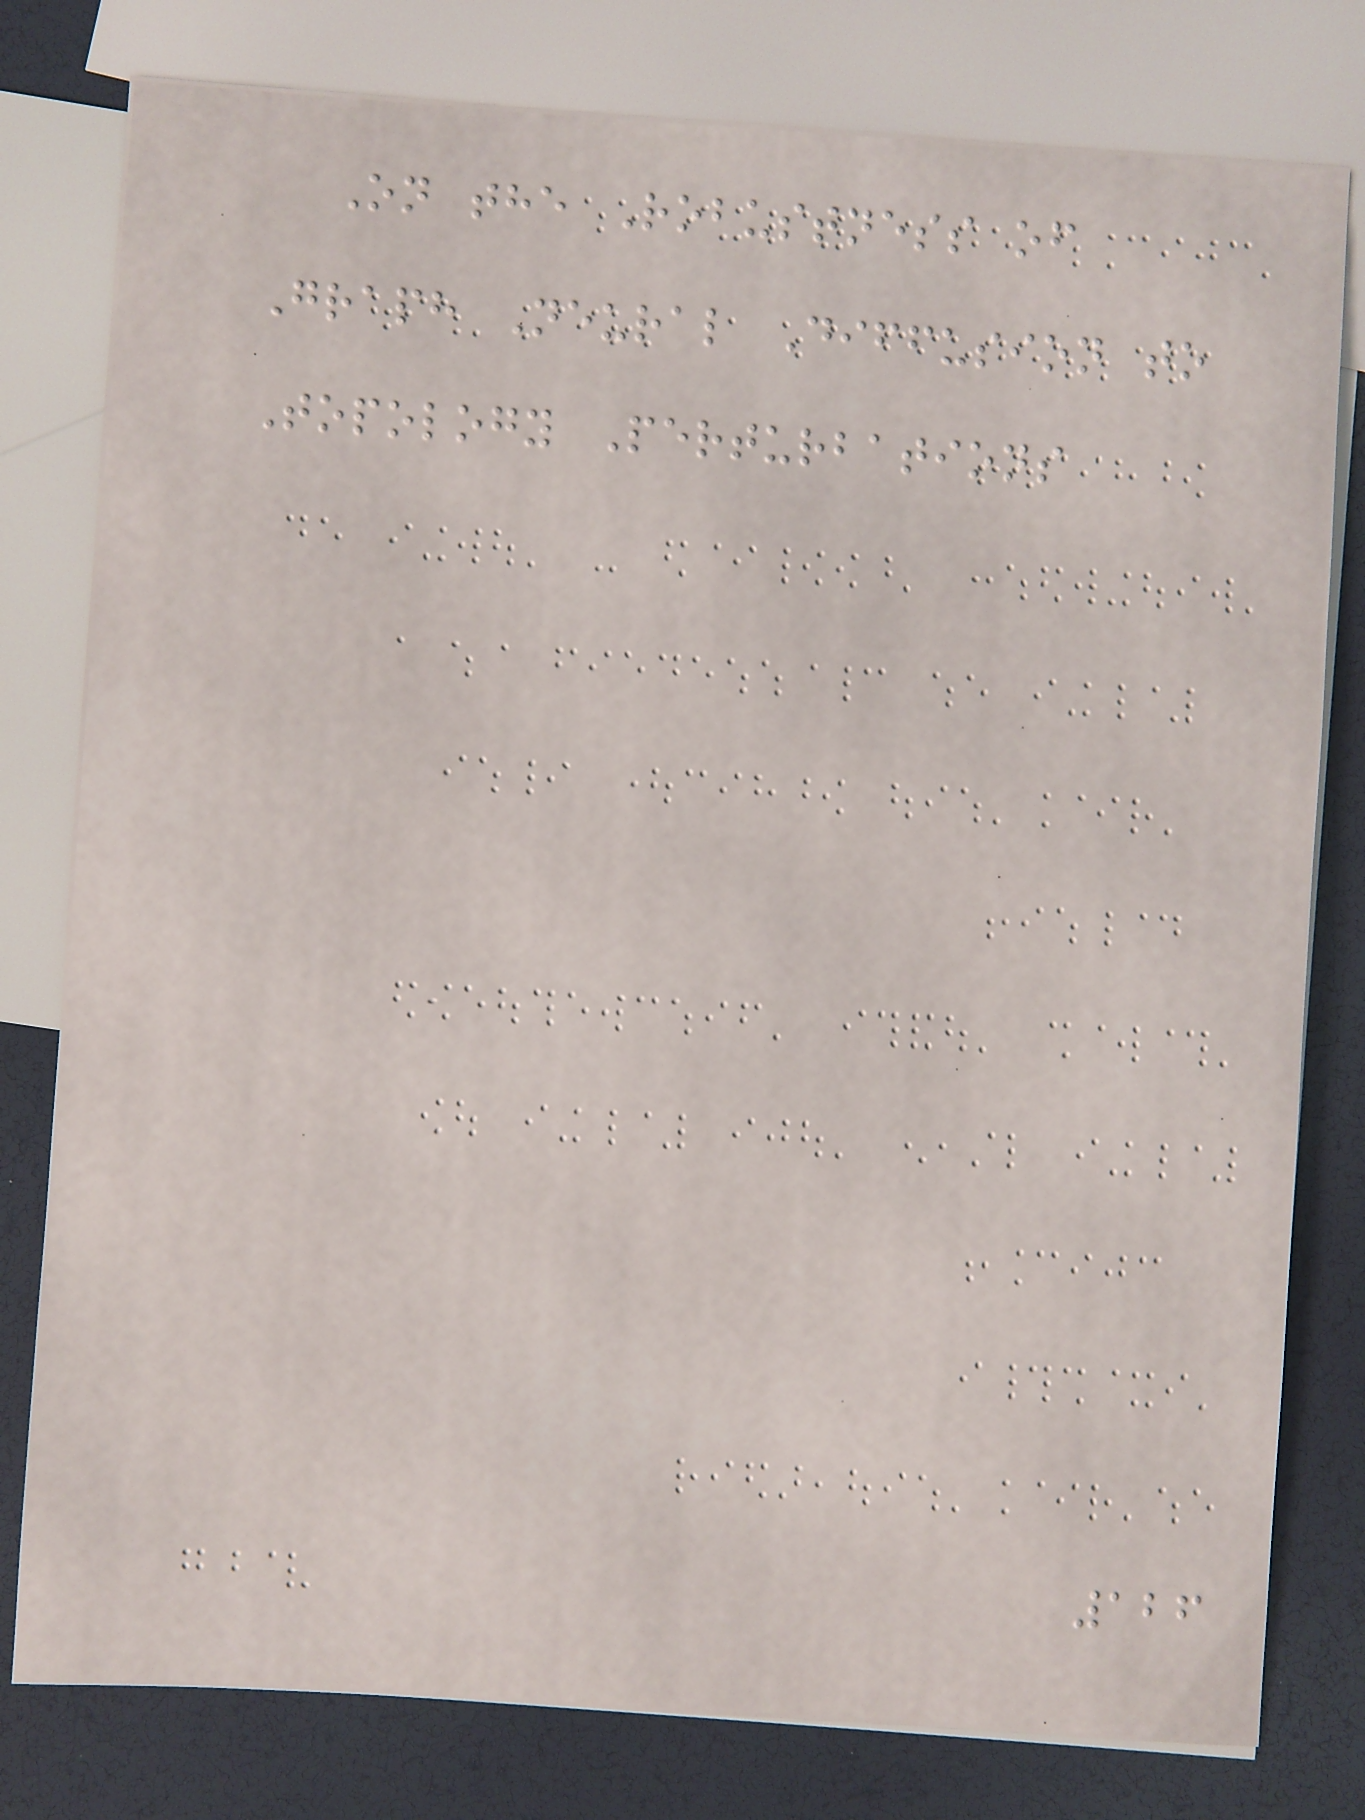On the Robustness of
Graph Neural Diffusion to
Topology Perturbations
126
